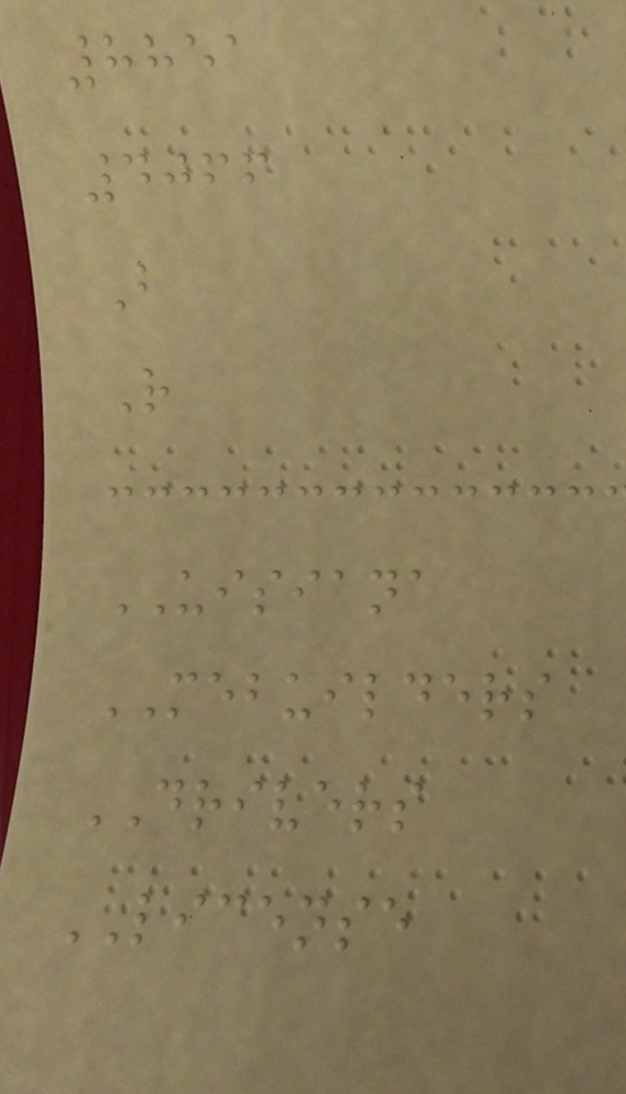8851
4066
B
R
UISIANA
MEBUILDERS
DRIVERS
LICENSE
